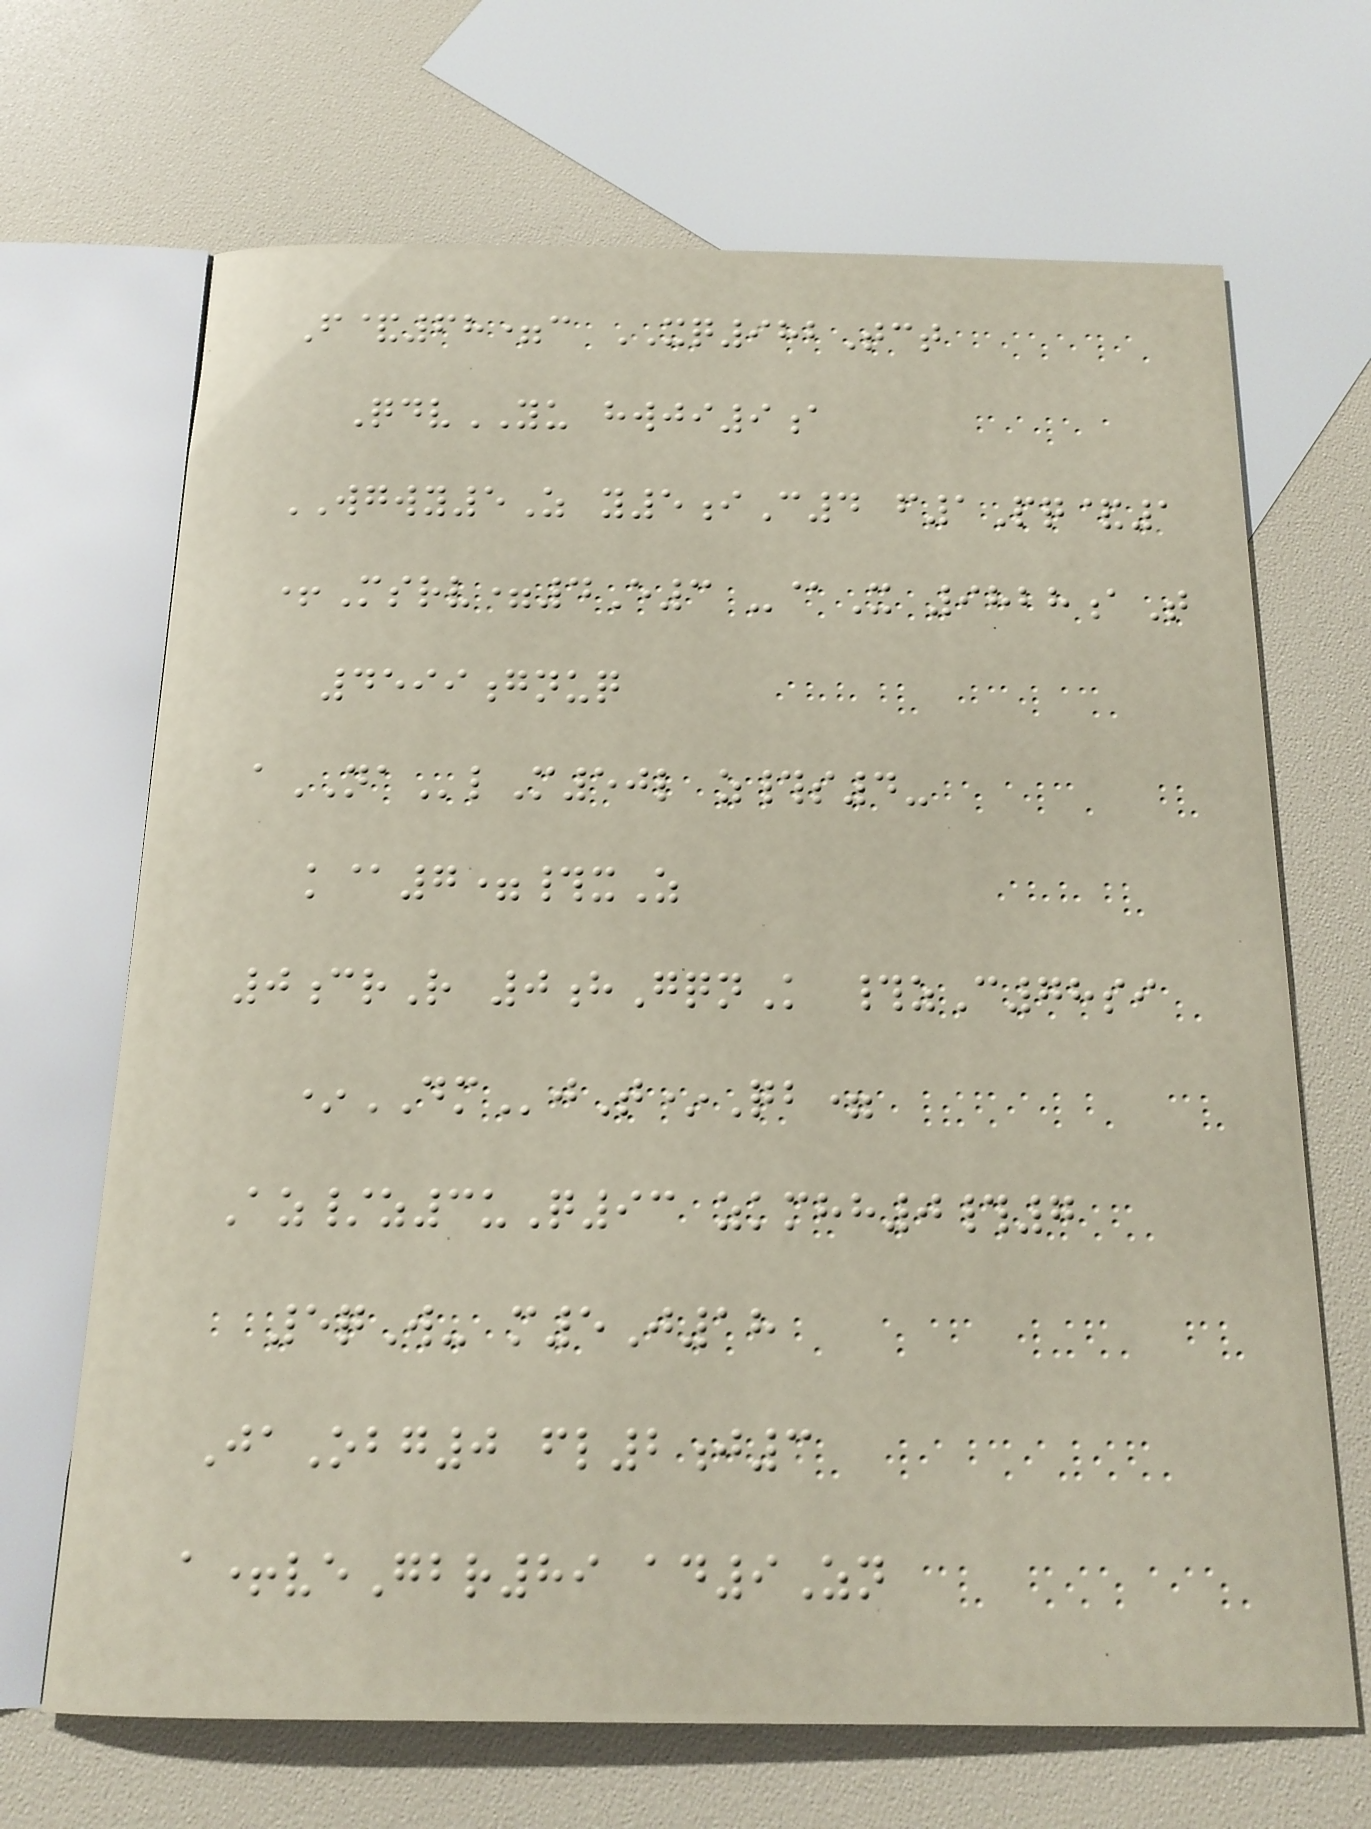F&68=c XQ982Tct
QdvYU hwji9a
WGWY5Z y5iC4 f1Pq&1
+Msrv=4E3 -@X 9828aT
4599gnuq
aNAlM50l z#s4-
k@7=#xZ
0crR 0hGqnK #zC78si
*DMjT*Qb=
Az/z3uQ93 zkmhh0#7
5qW- m5J18
JaObg0 fl2j3
a+veGbr89 ad9Zn
